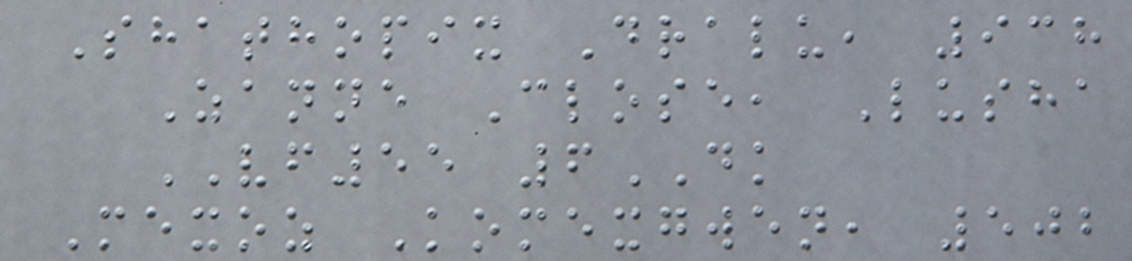Shathopix Dralu, 938
Zanne Close, Lusha
VF55 6DK
Mexoz Komexgwen, 502
